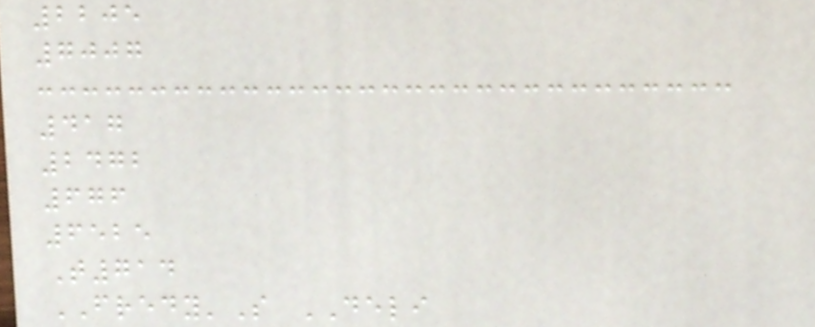2205
7007
417
2472
676
6525
T714
FREDY'S DELI
